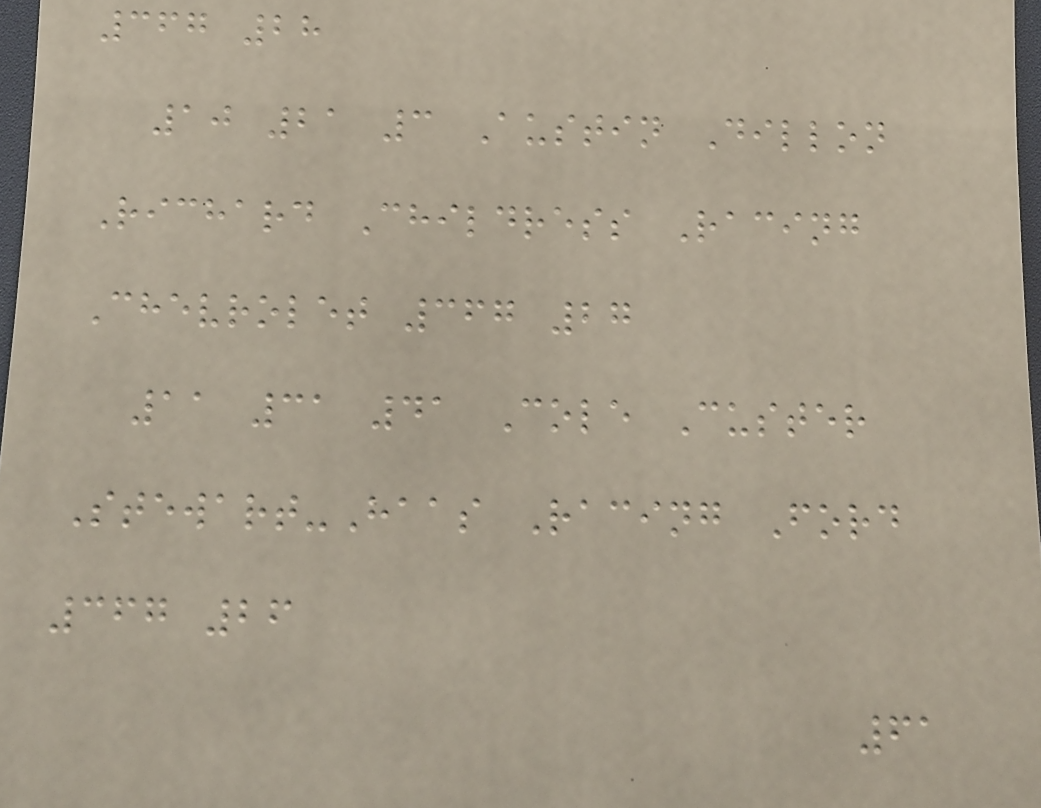367 28
10 21 3 Austin Dillon
Richard Childress Racing
Chevrolet 367 27
11 31 41 Cole Custer
Stewart-Haas Racing Ford
367 26
61
